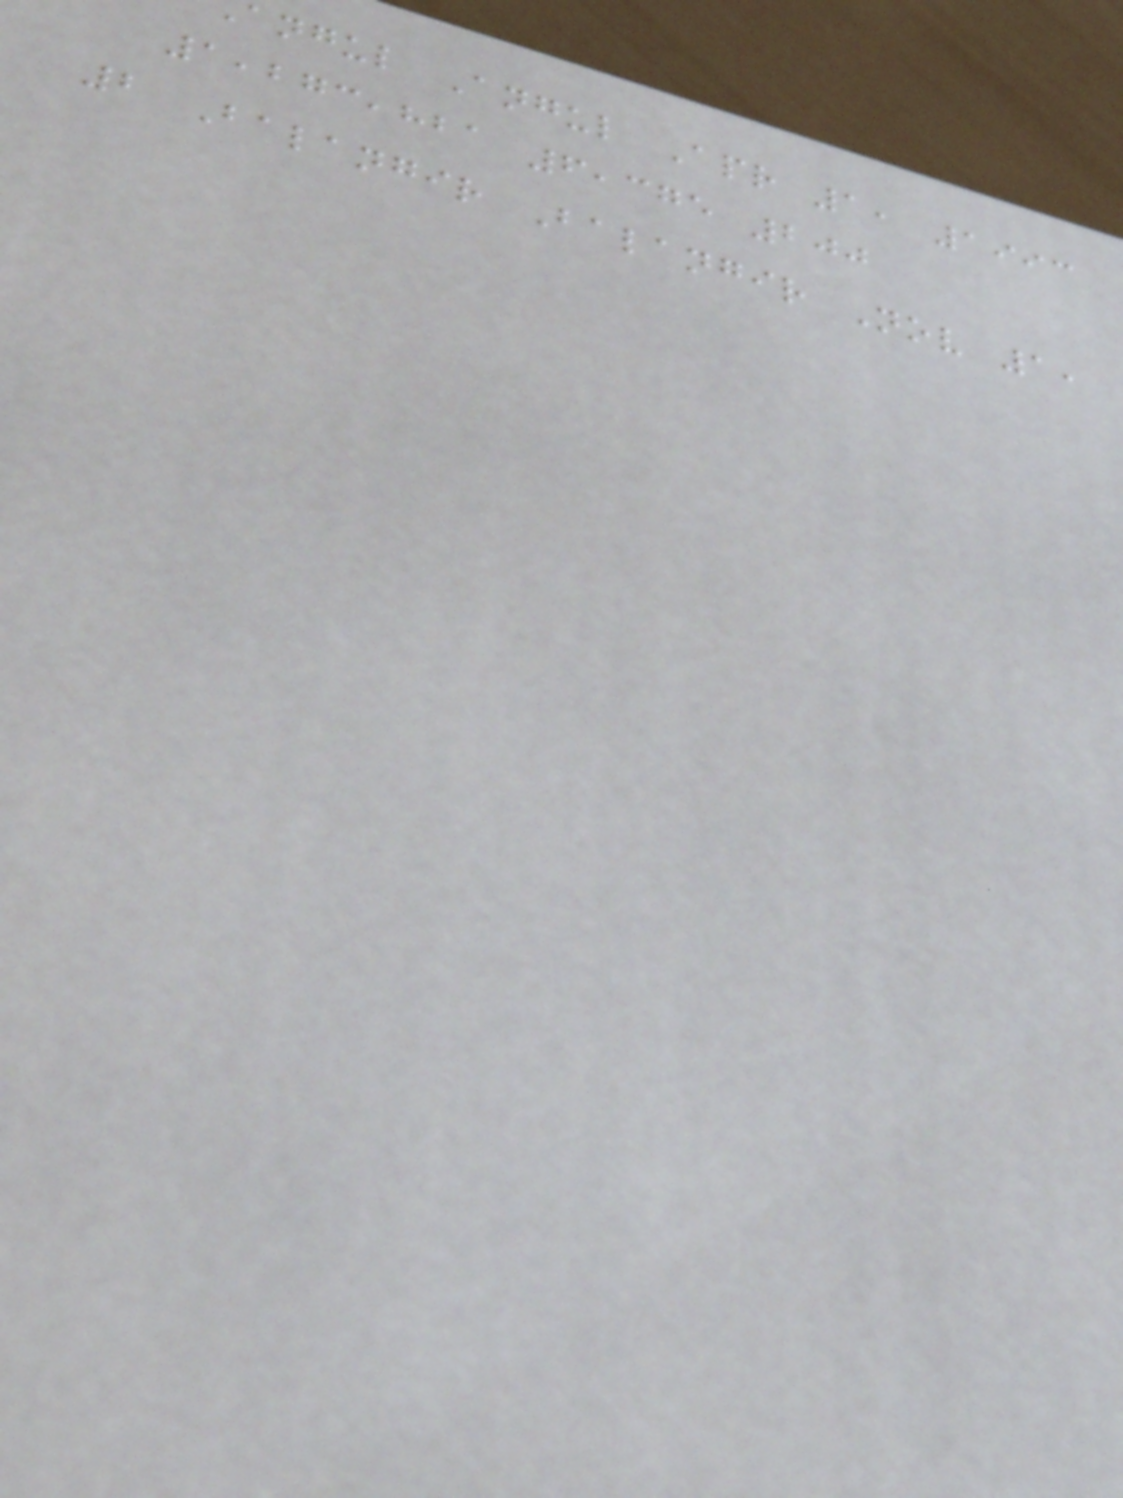angul Angul Apr 1, 1993
1,273,821 6,375 200
2 Balangir Balangir Nov 1,
